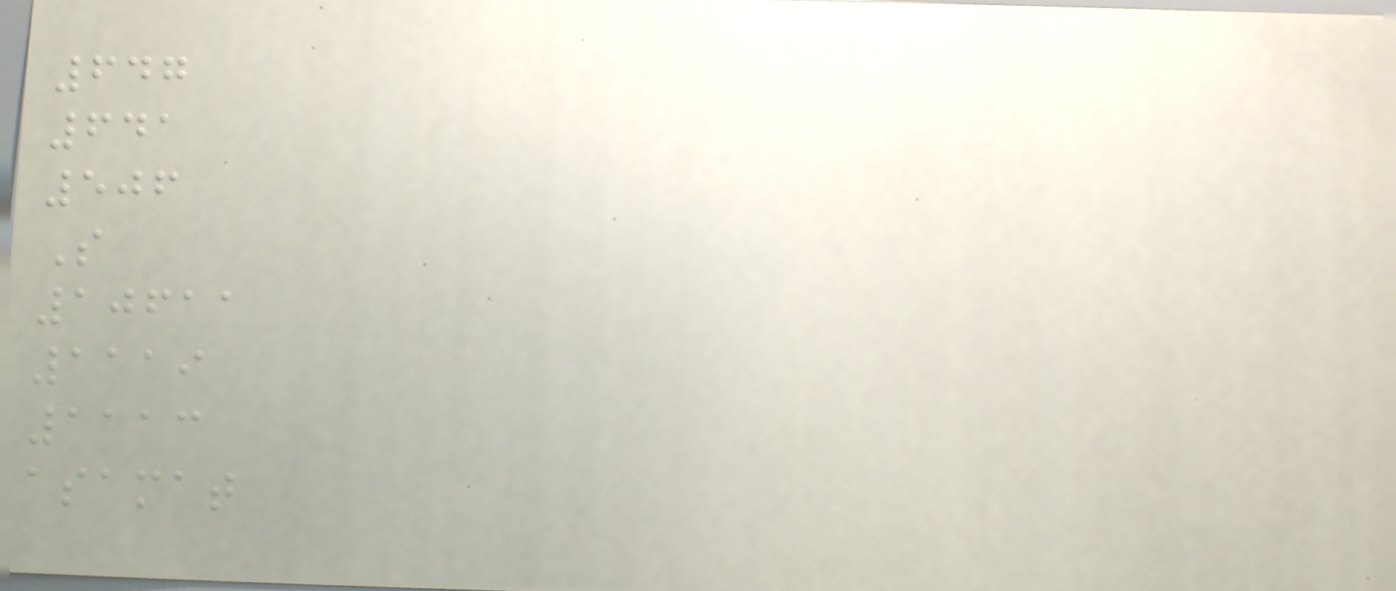647
641
506
S
10611
1119
1113
asamat
